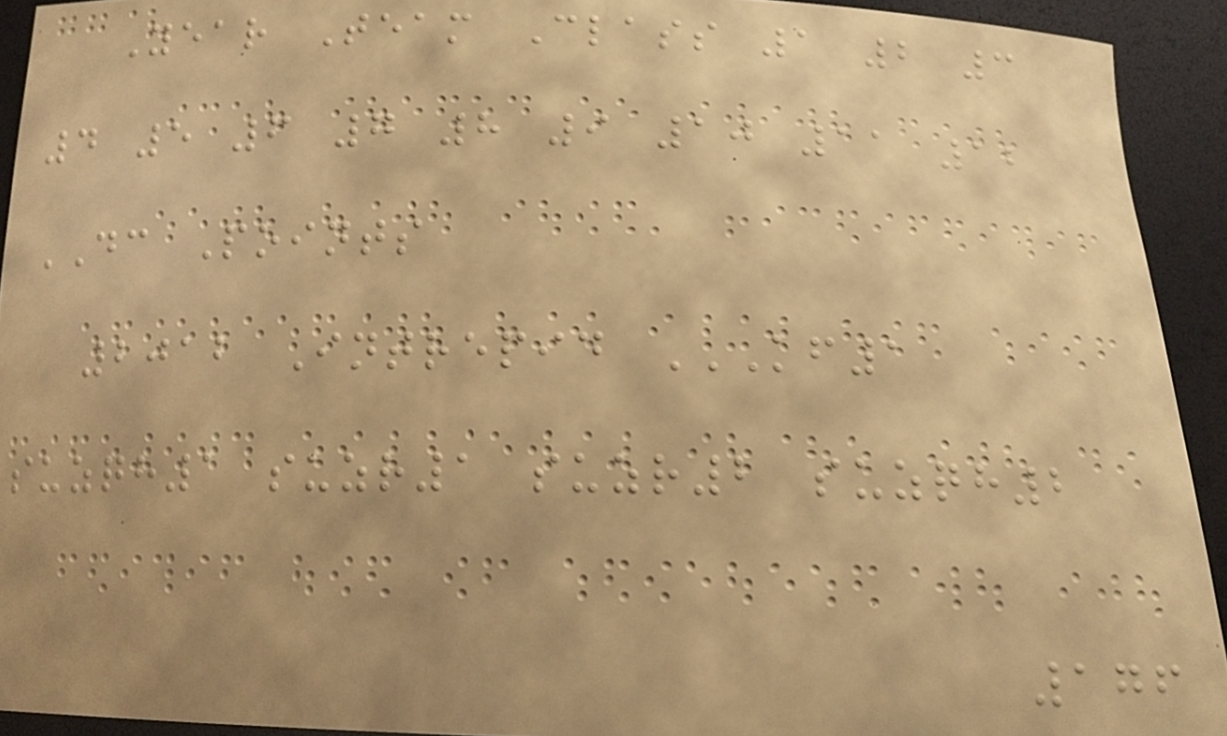Year Team Class 1 2 3
4 5 6 7 8 9 10 11 12
DC Points
2012 Intrepid KF1
SUZQH1 SUZR1 SUZR2 SUZQH2
176
